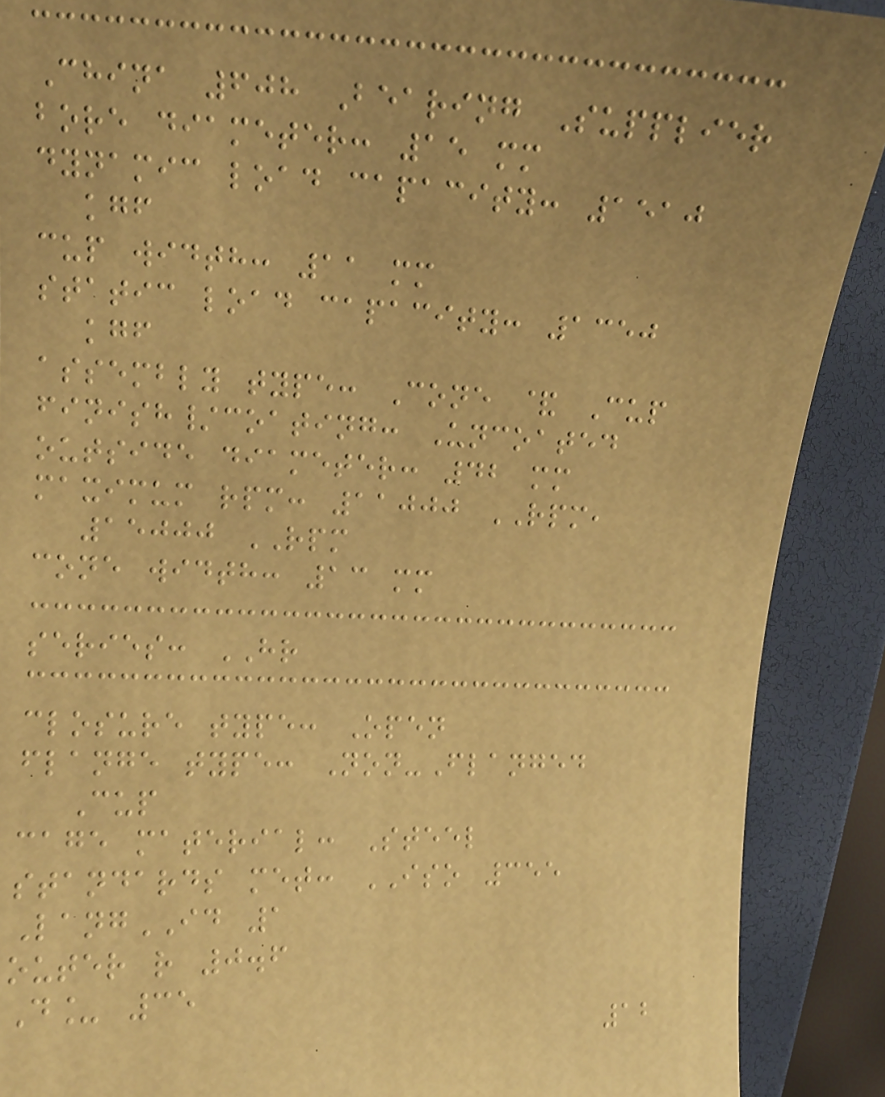China 608 Bearing Supplier
bore diameter: 15 mm
dynamic load capacity: 1510
kgf
cup width: 11 mm
static load capacity: 1350
kgf
assembly type: Cone & Cup
finish/coating: Uncoated
outside diameter: 42 mm
maximum rpm: 11000 RPM,
15000 RPM
cone width: 13 mm
series: HR
closure type: Open
flange type: Non-Flanged
Cup
cage material: Steel
standards met: ISO 355
LangID 1
outer r 0.6
D_ 35
12
